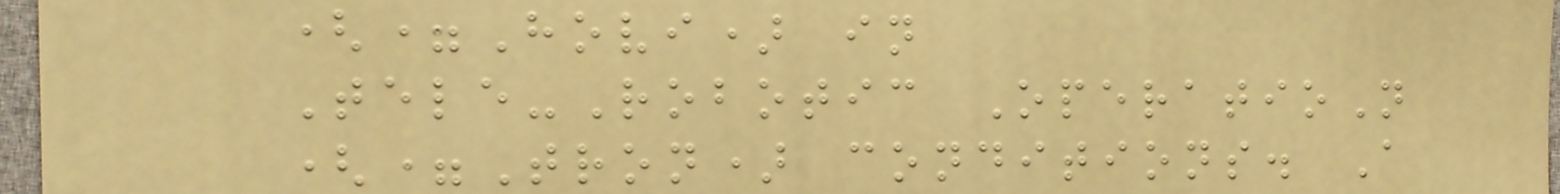(=Hovi) in
Tele-Robotic OperatioN
(=Tron) conditions. A
